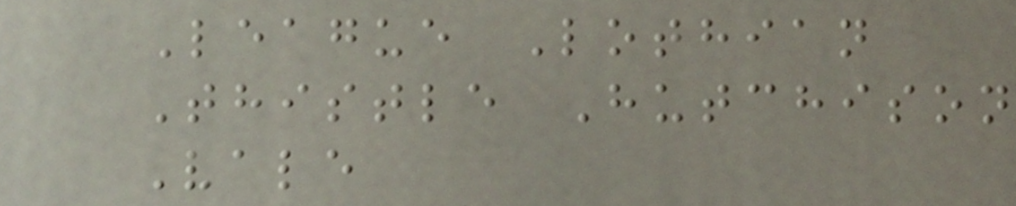League Lothian
Thistle Hutchison
Vale
